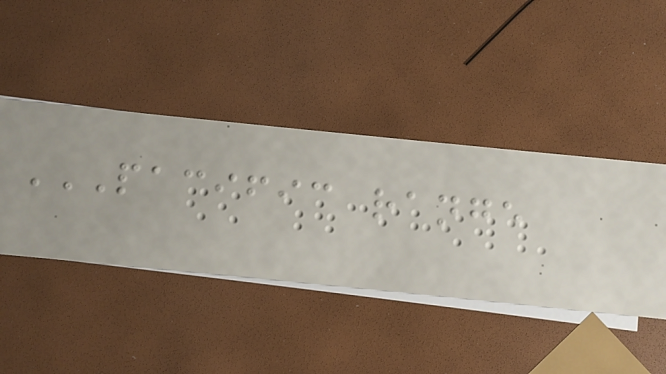PACIFIC RANGE
